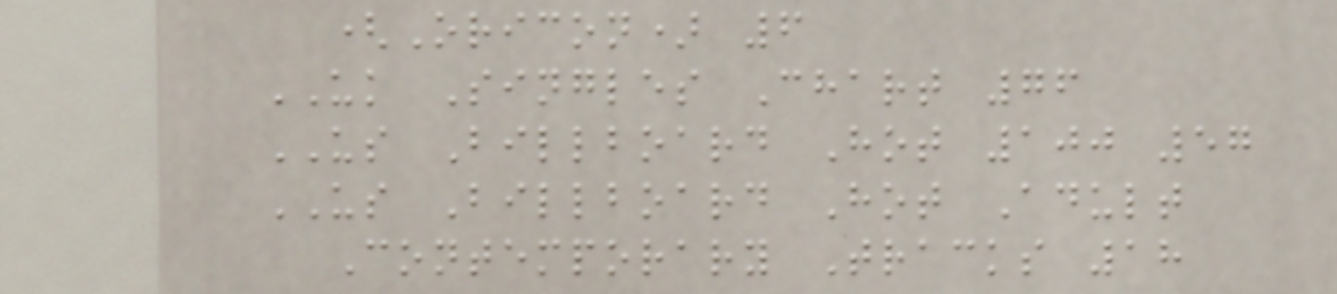(Oricon) 6
UK Singles Chart 76
US Billboard Hot 100 57
US Billboard Hot Adult
Contemporary Tracks 18
